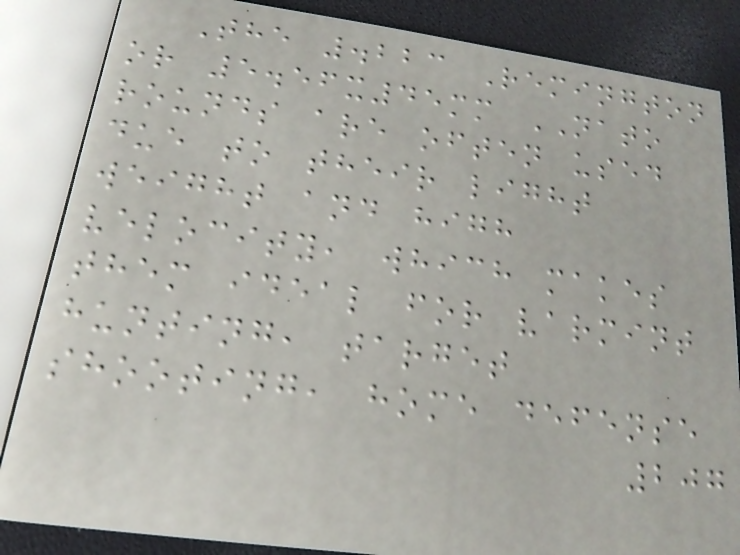The .223 Remington
or 5.56x45mm NATO
rounds are often used
due to their light
weight and high
velocity, which makes
them ideal for varmint
hunting, target
shooting, home defense
207
